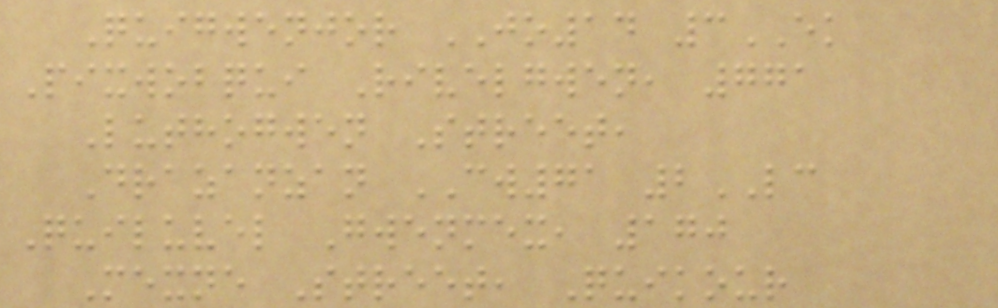Quigwenjor JO14 3EK
Pixwobqui Rivelgwen, 771
Luthogwen Street,
Drazanzan CW71 2LC
Quiluvel Gwenmex, 170
Mexne Street, Quikour
